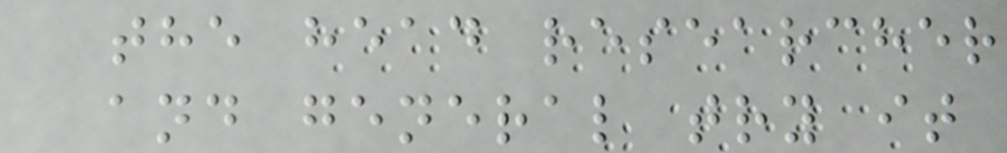the head researcher
and general try it
